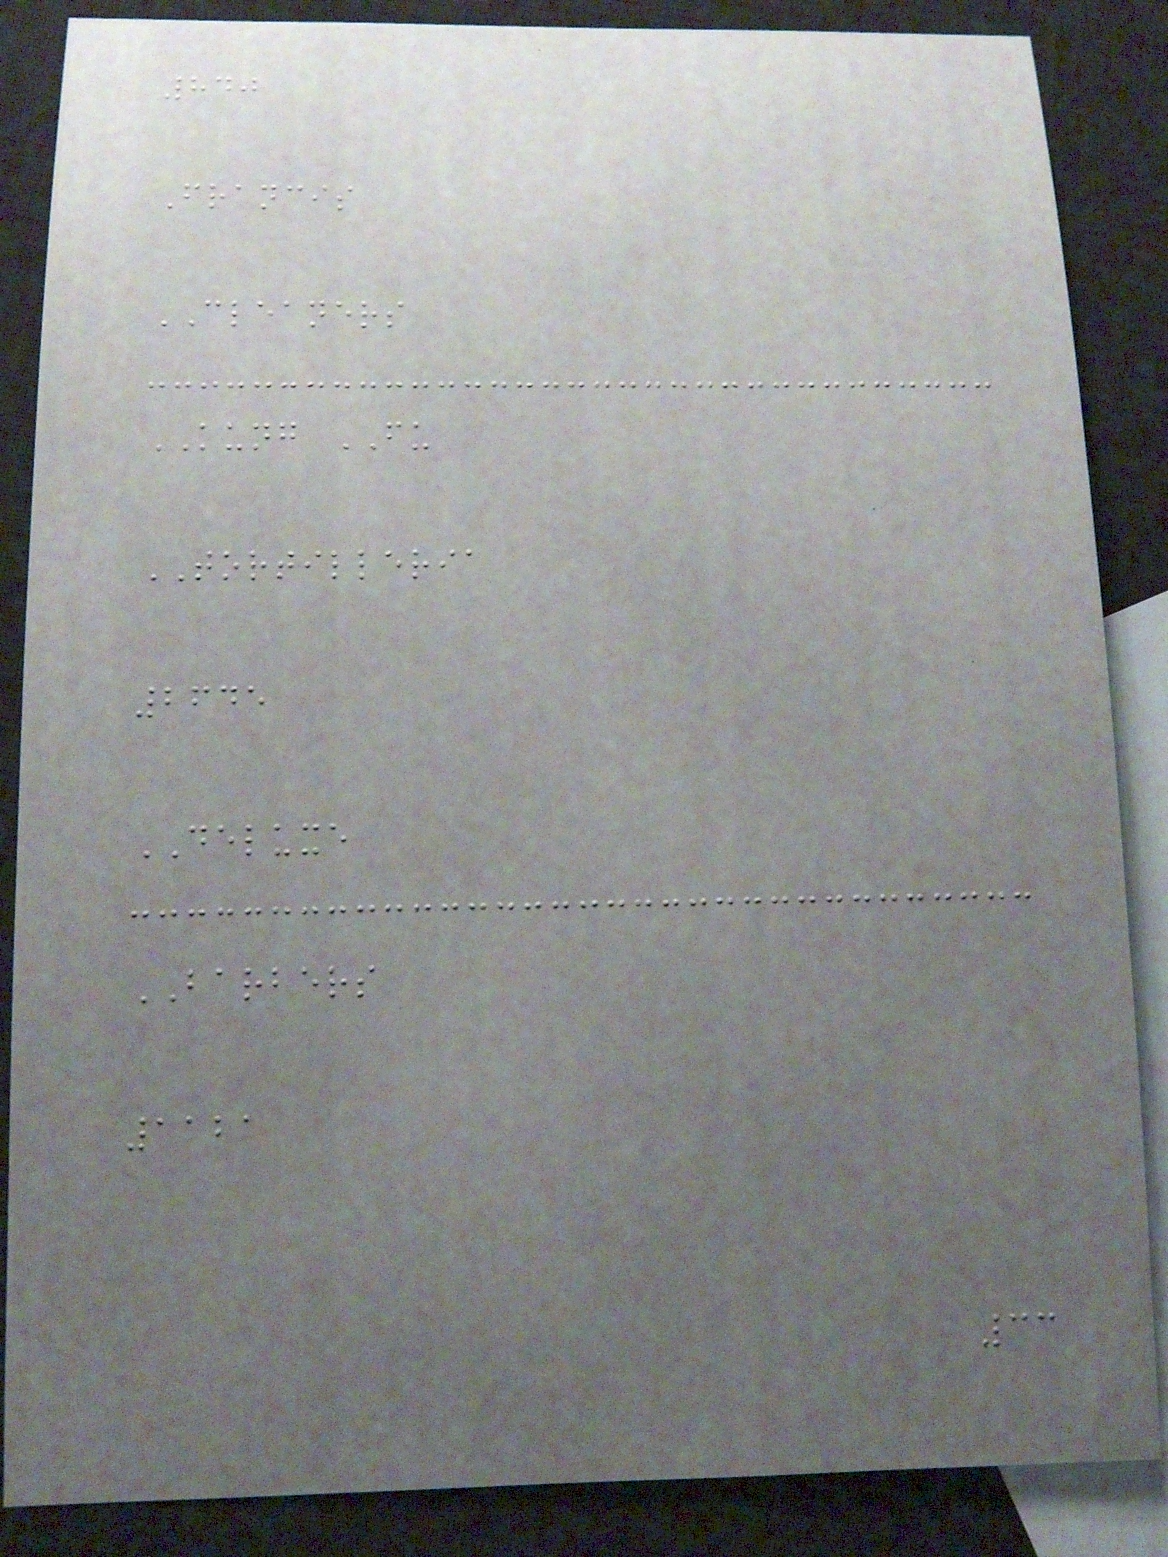840
Francis
CLEANERS
KUNG FU
TORTILLERIA
2645
DELUXE
BARBERS
1121
33
